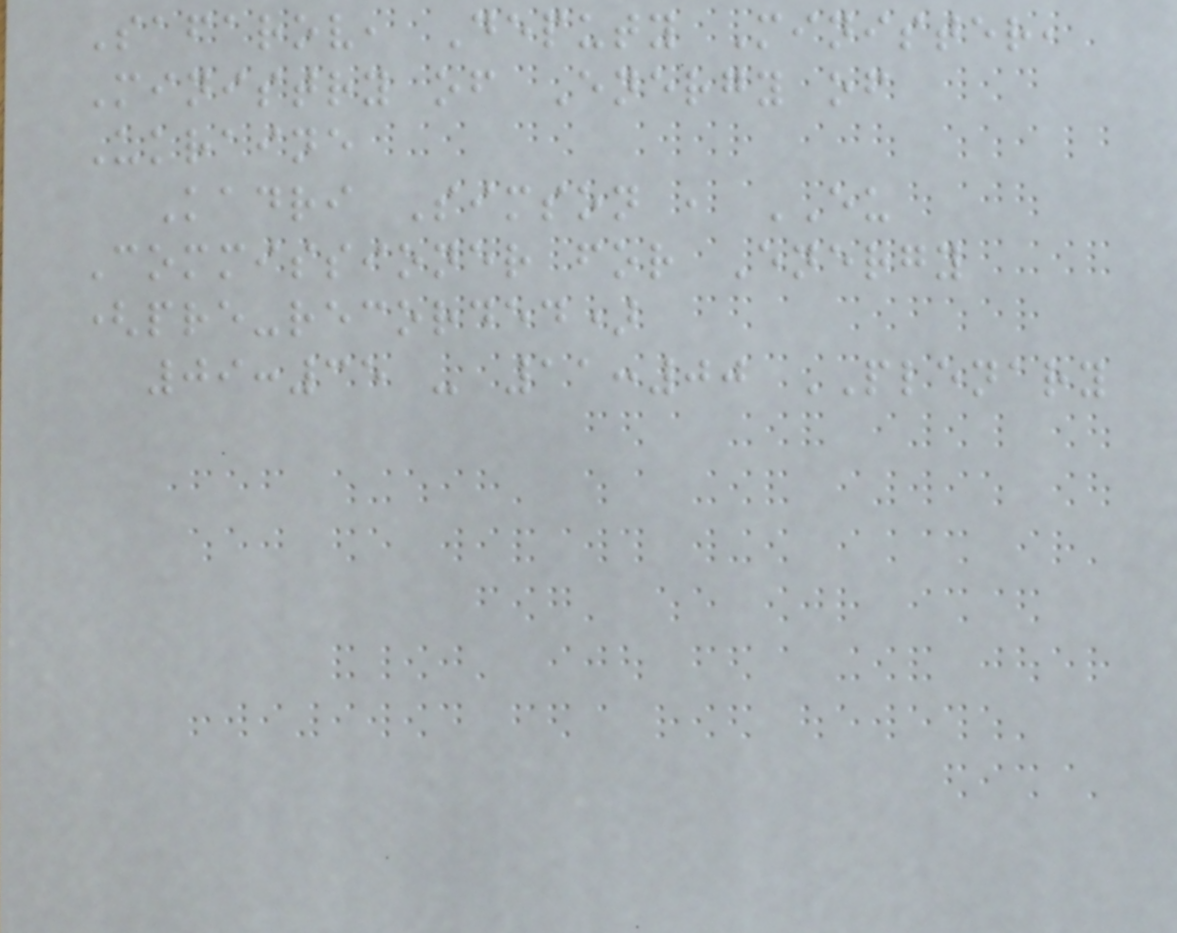Safarov, Deputy Minister,
Ministry of Energy of
Ukraine
Kadri Simson , EU
Commissioner for Energy
(pre-recorded)
09:35 - 11:00 PLENARY
